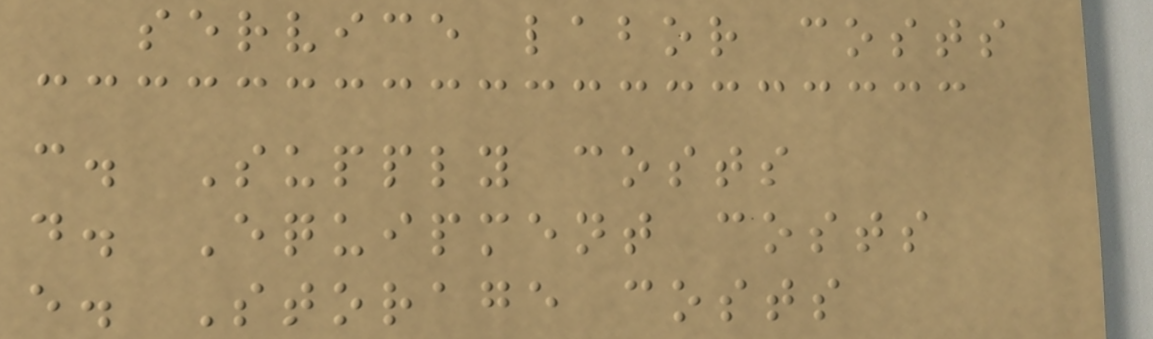service labor costs
c. Supply costs
d. Equipment costs
e. Storage costs
